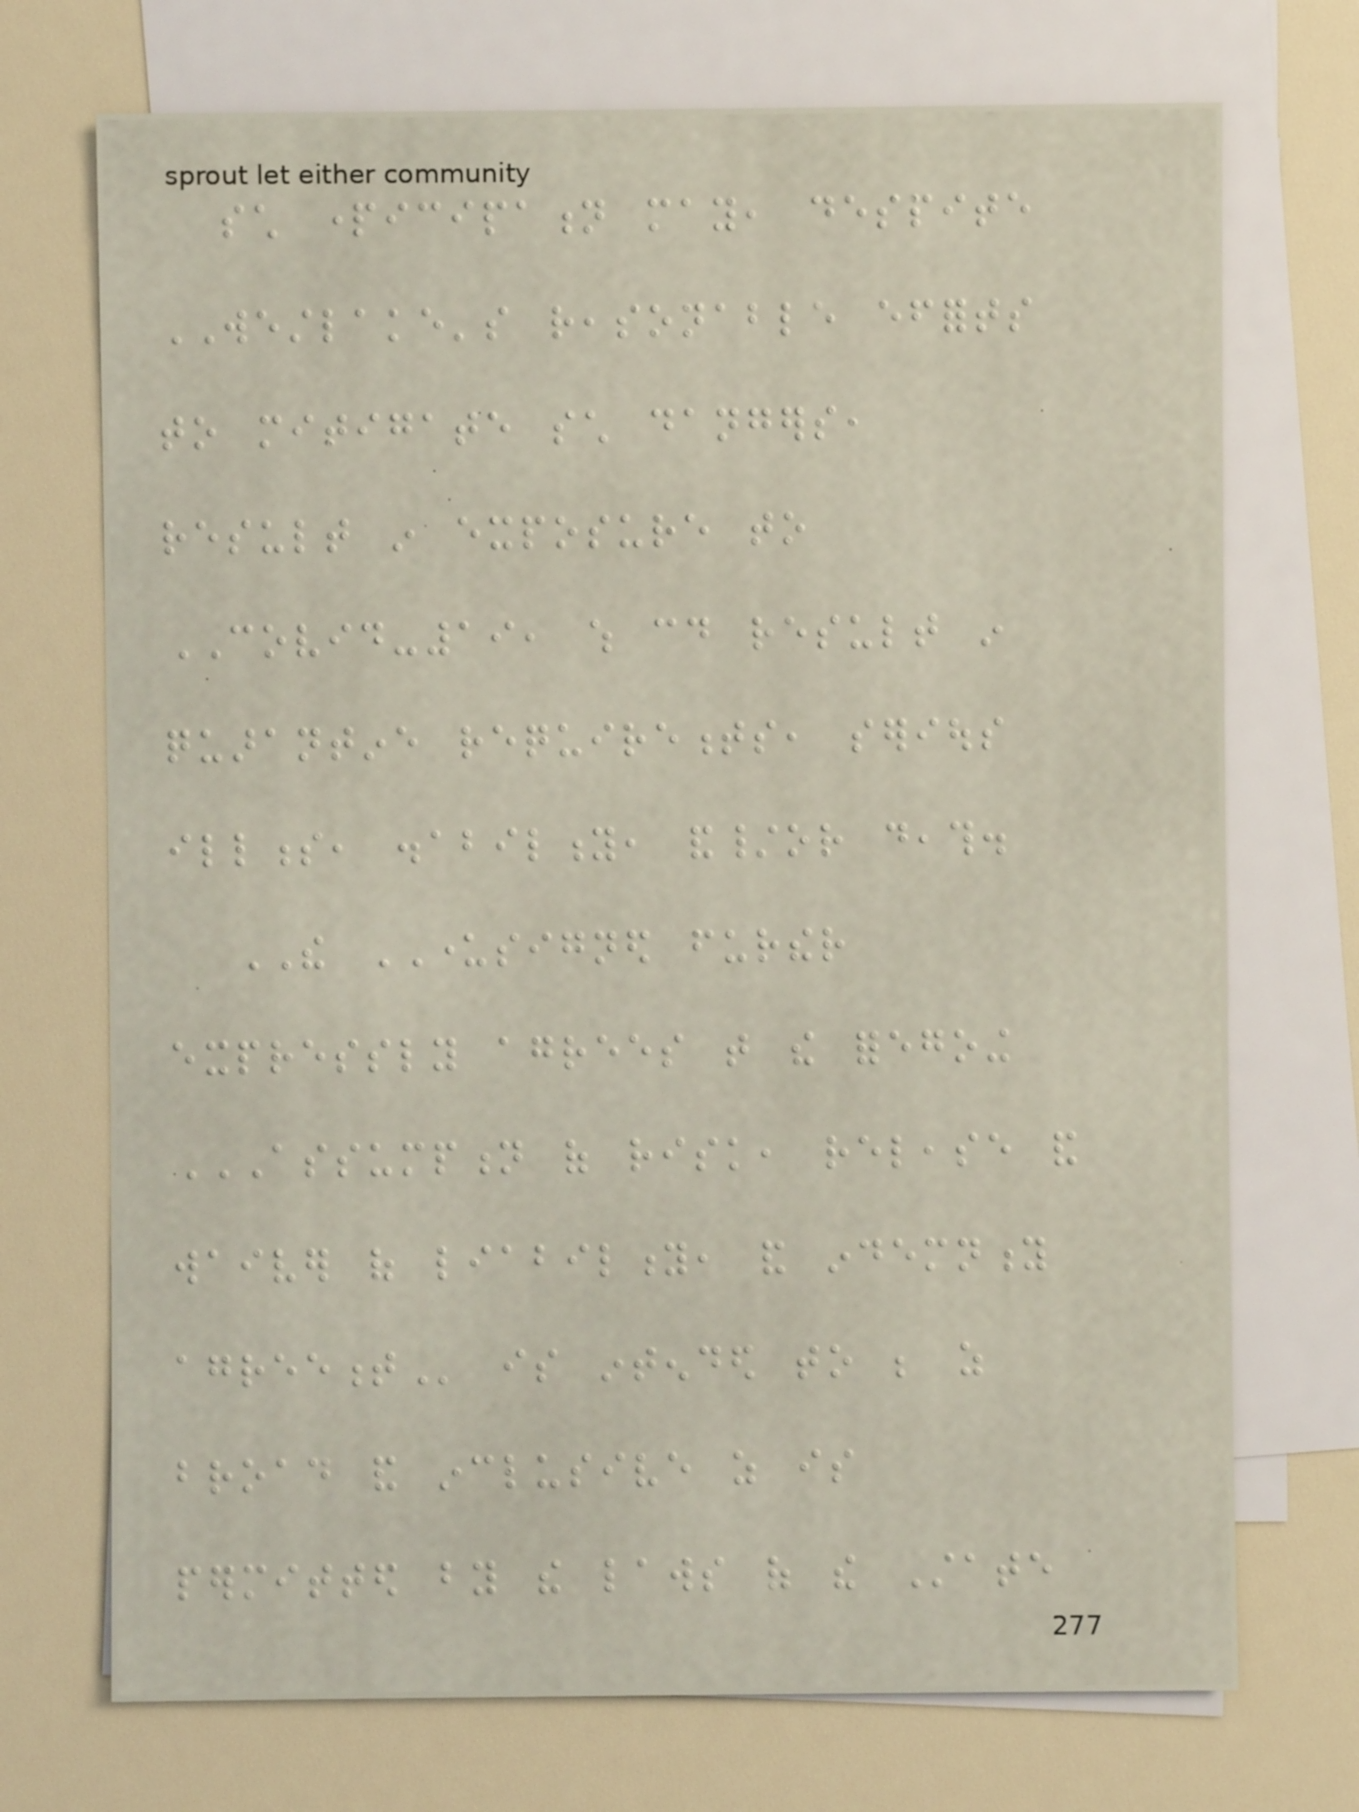such participation may, despite
WESTLAKE's reasonable efforts
to mitigate such dangers,
result in exposure to
COVID-19, which could result in
quarantine requirements, serious
illness, disability, and/or death.
THE UNDERSIGNED further
expressly agrees that the foregoing
ASSUMPTION OF RISK, RELEASE AND
WAIVER OF LIABILITY, AND INDEMNITY
AGREEMENT is intended to be as
broad and inclusive as is
permitted by the laws of the State
